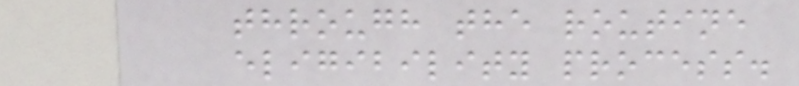through the routine
eligibility process.
